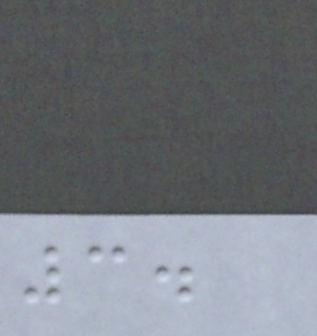3.
